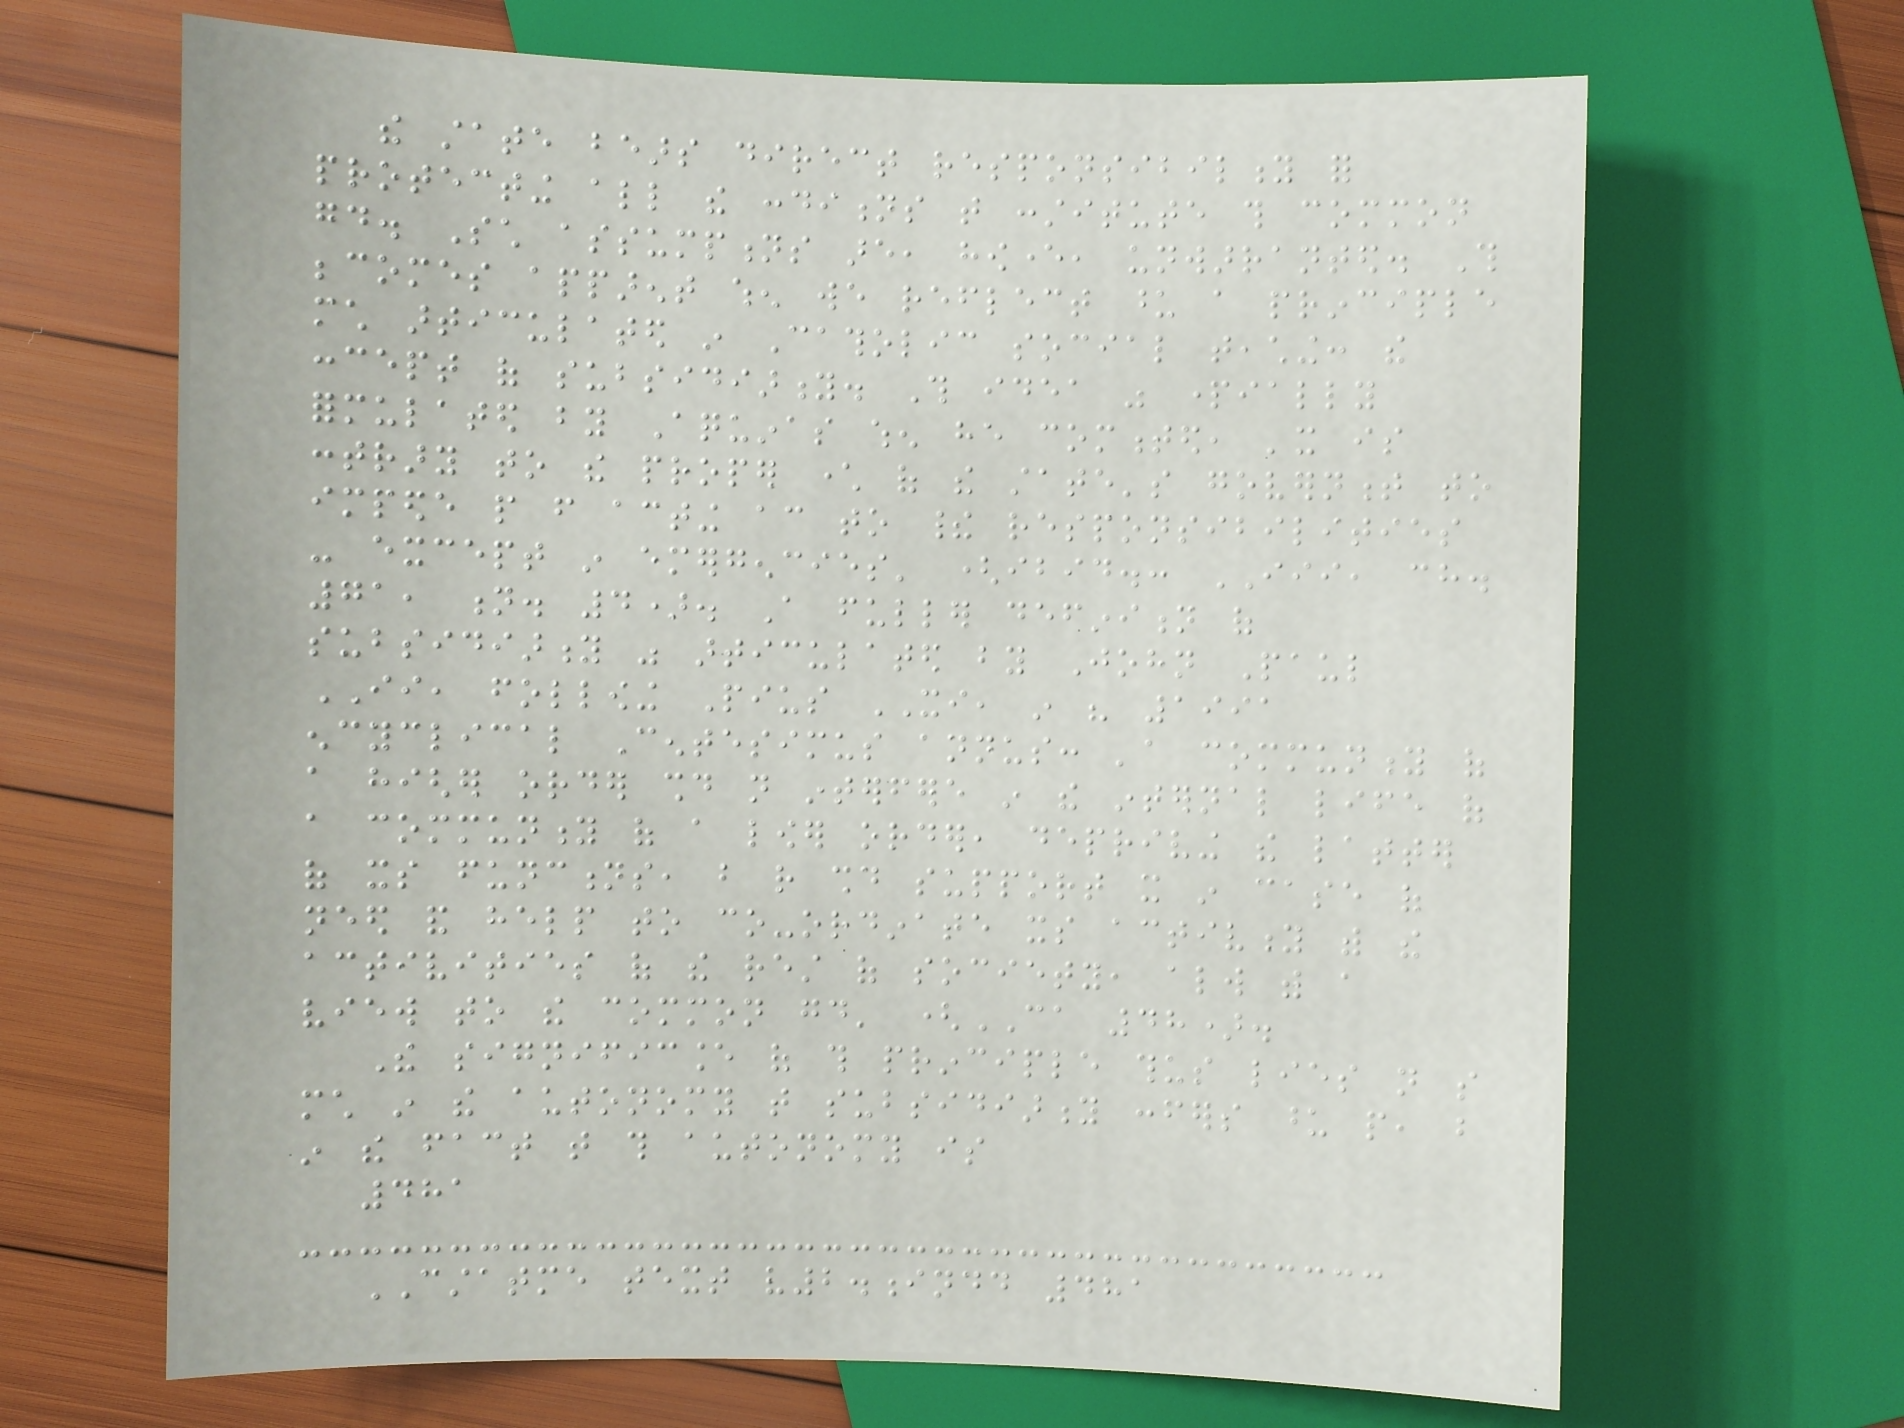the state bears direct responsibility for
protecting all the conditions that constitute this common
good. Such assumptions are, however, unwarranted. This
becomes apparent when we reflect upon a principle
much articulated in Catholic social teaching: the
concept of subsidiarity. This idea was partially
formulated by Aquinas when he commented, 'it is
contrary to the proper character of the state's government to
impede people from acting according to their responsibilities
- except in emergencies' (ibid.: III, ch.
71, n. 4). A fuller definition of
subsidiarity was articulated by John Paul
II, following Pius XI, in his 1991
encyclical Centesimus annus: 'a community of
a higher order should not interfere in the internal life of
a community of a lower order, depriving the latter
of its functions, but rather should support it in case of
need and help to co-ordinate its activity with the
activities of the rest of society, always with a
view to the common good' (CA 48).
The significance of this principle thus lies not so
much in the autonomy that subsidiarity confers upon people, but
in the fact that this autonomy is
481
CSTATME text v2.indd 481
